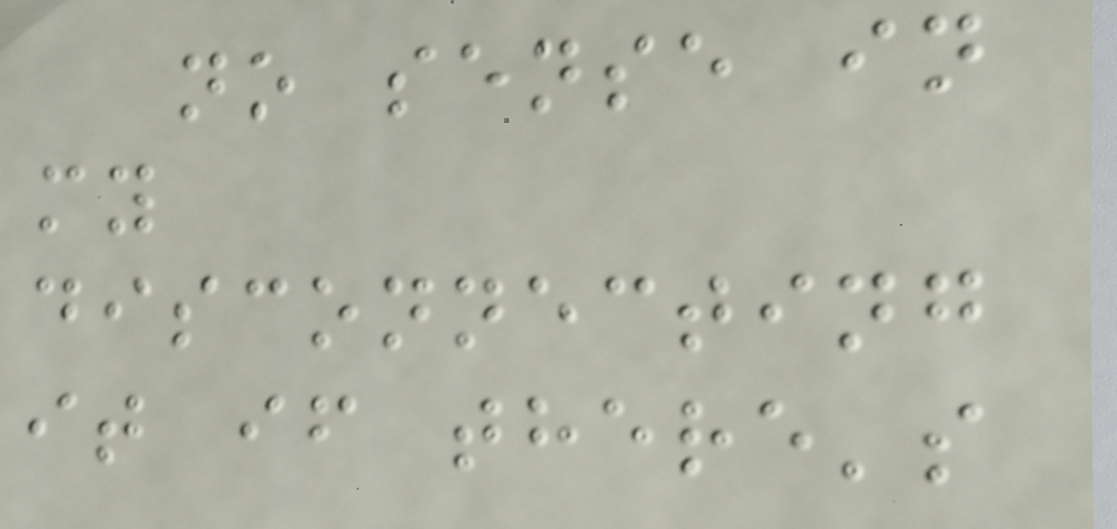no sense in
my
disconnecting
it if there's
